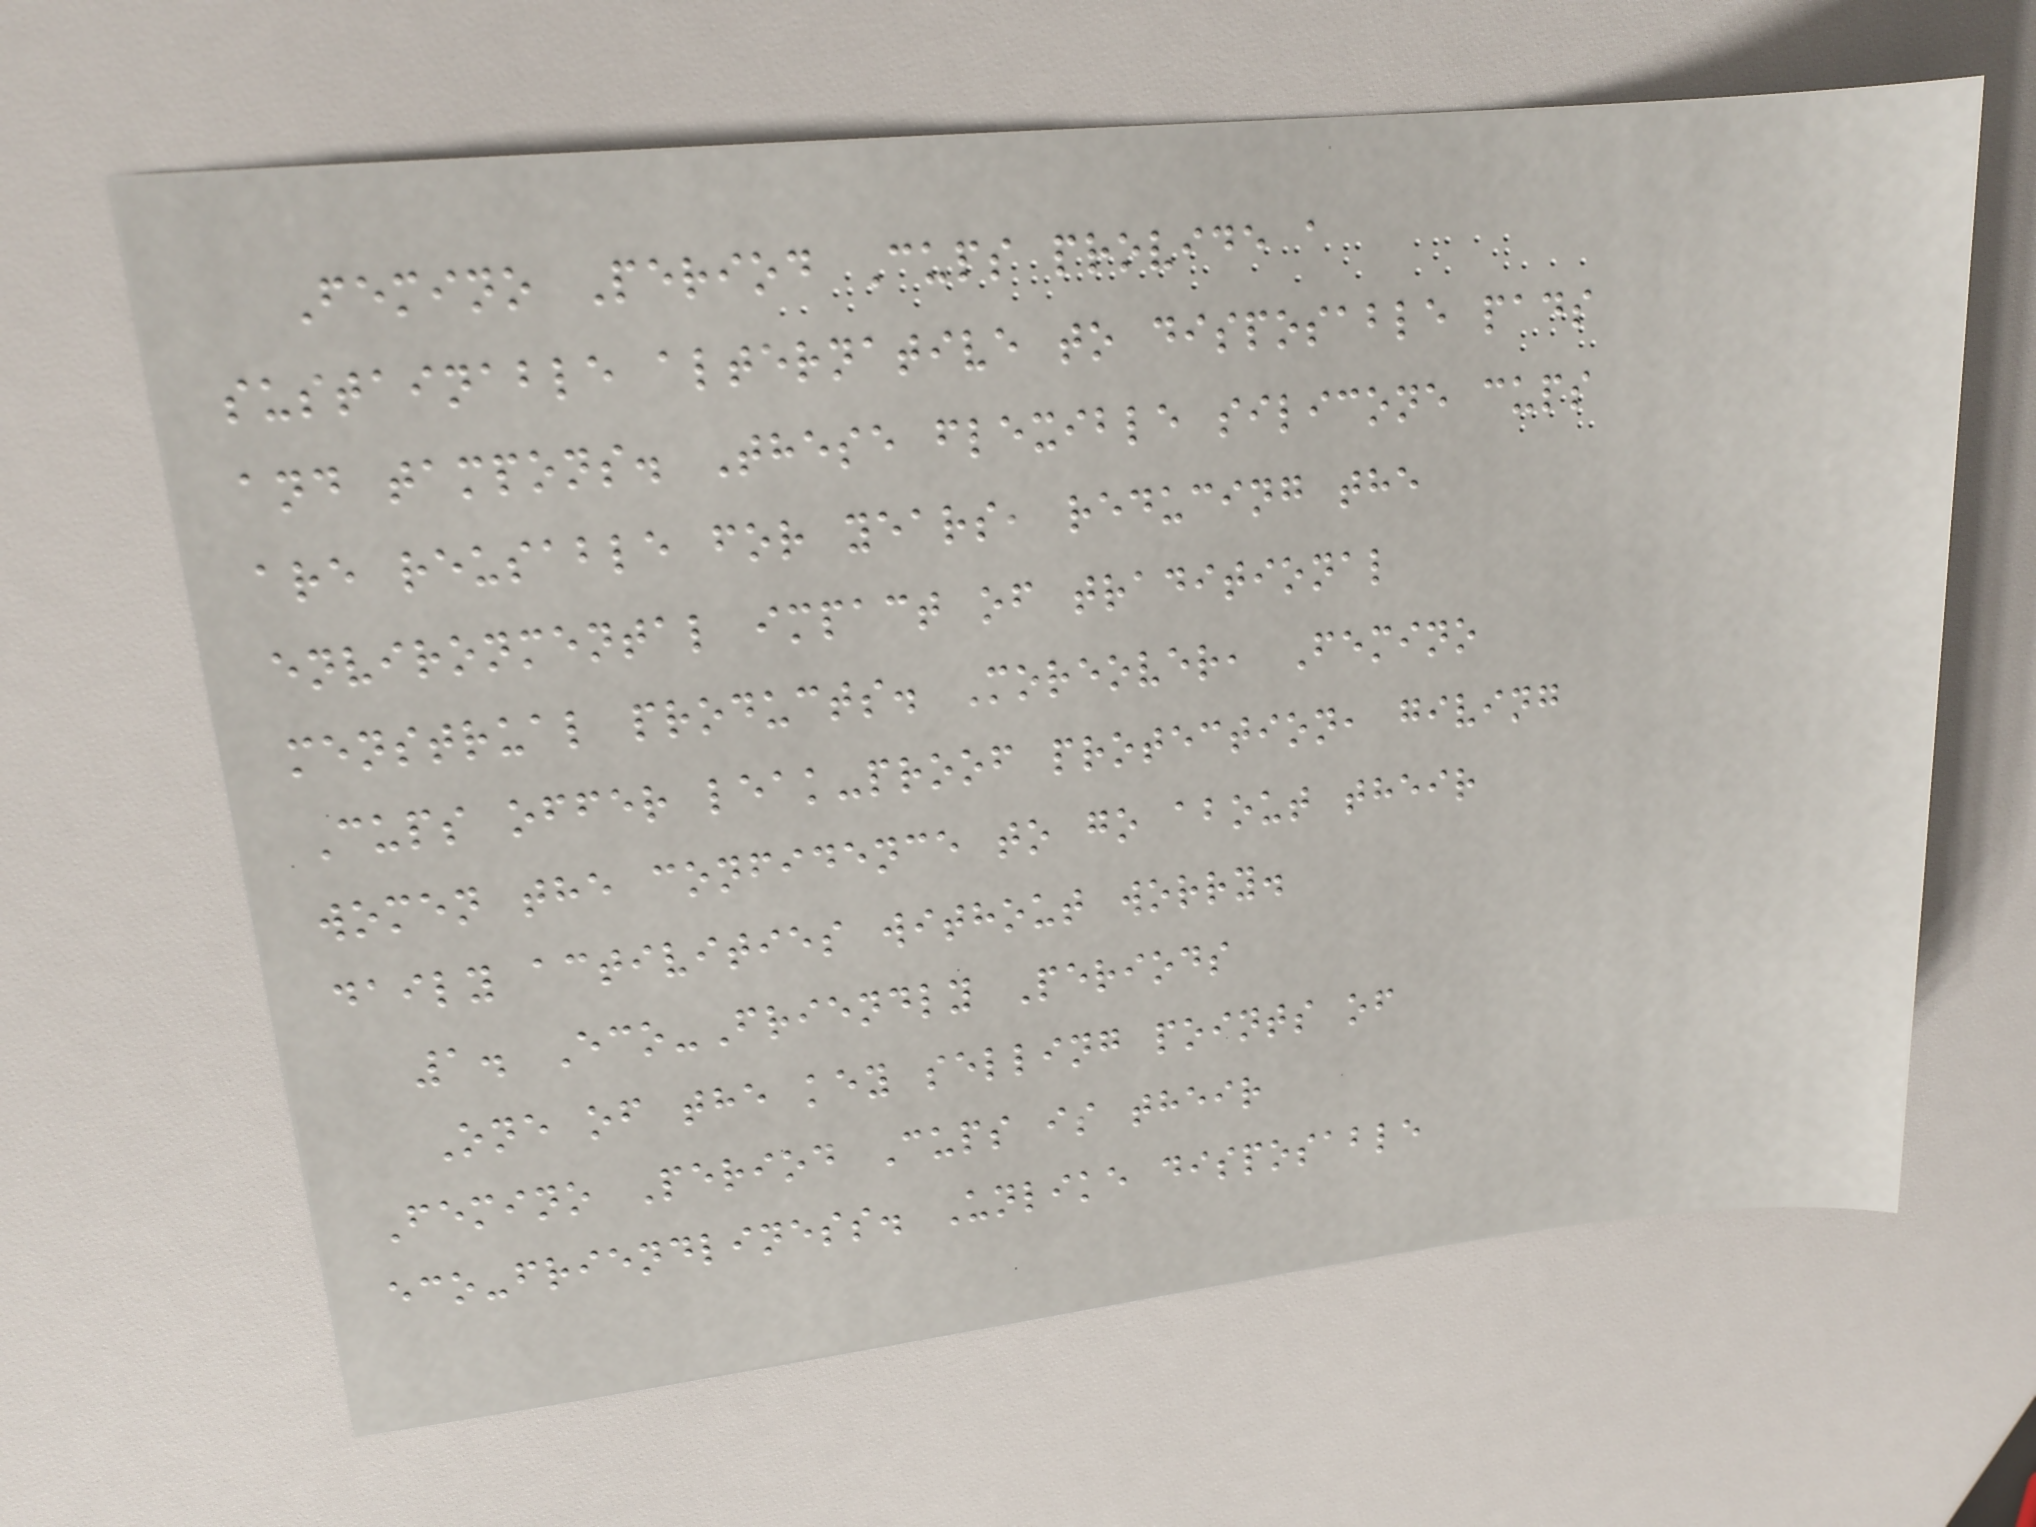Femino Period Cups provide a
sustainable alternative to disposable pads
and tampons. These flexible silicone cups
are reusable for years, reducing the
environmental impact of traditional
menstrual products. Moreover, Femino
Cups offer leak-proof protection, giving
women the confidence to go about their
daily activities without worry.
1. Eco-Friendly Periods
One of the key selling points of
Femino Period Cups is their
eco-friendliness. Unlike disposable
